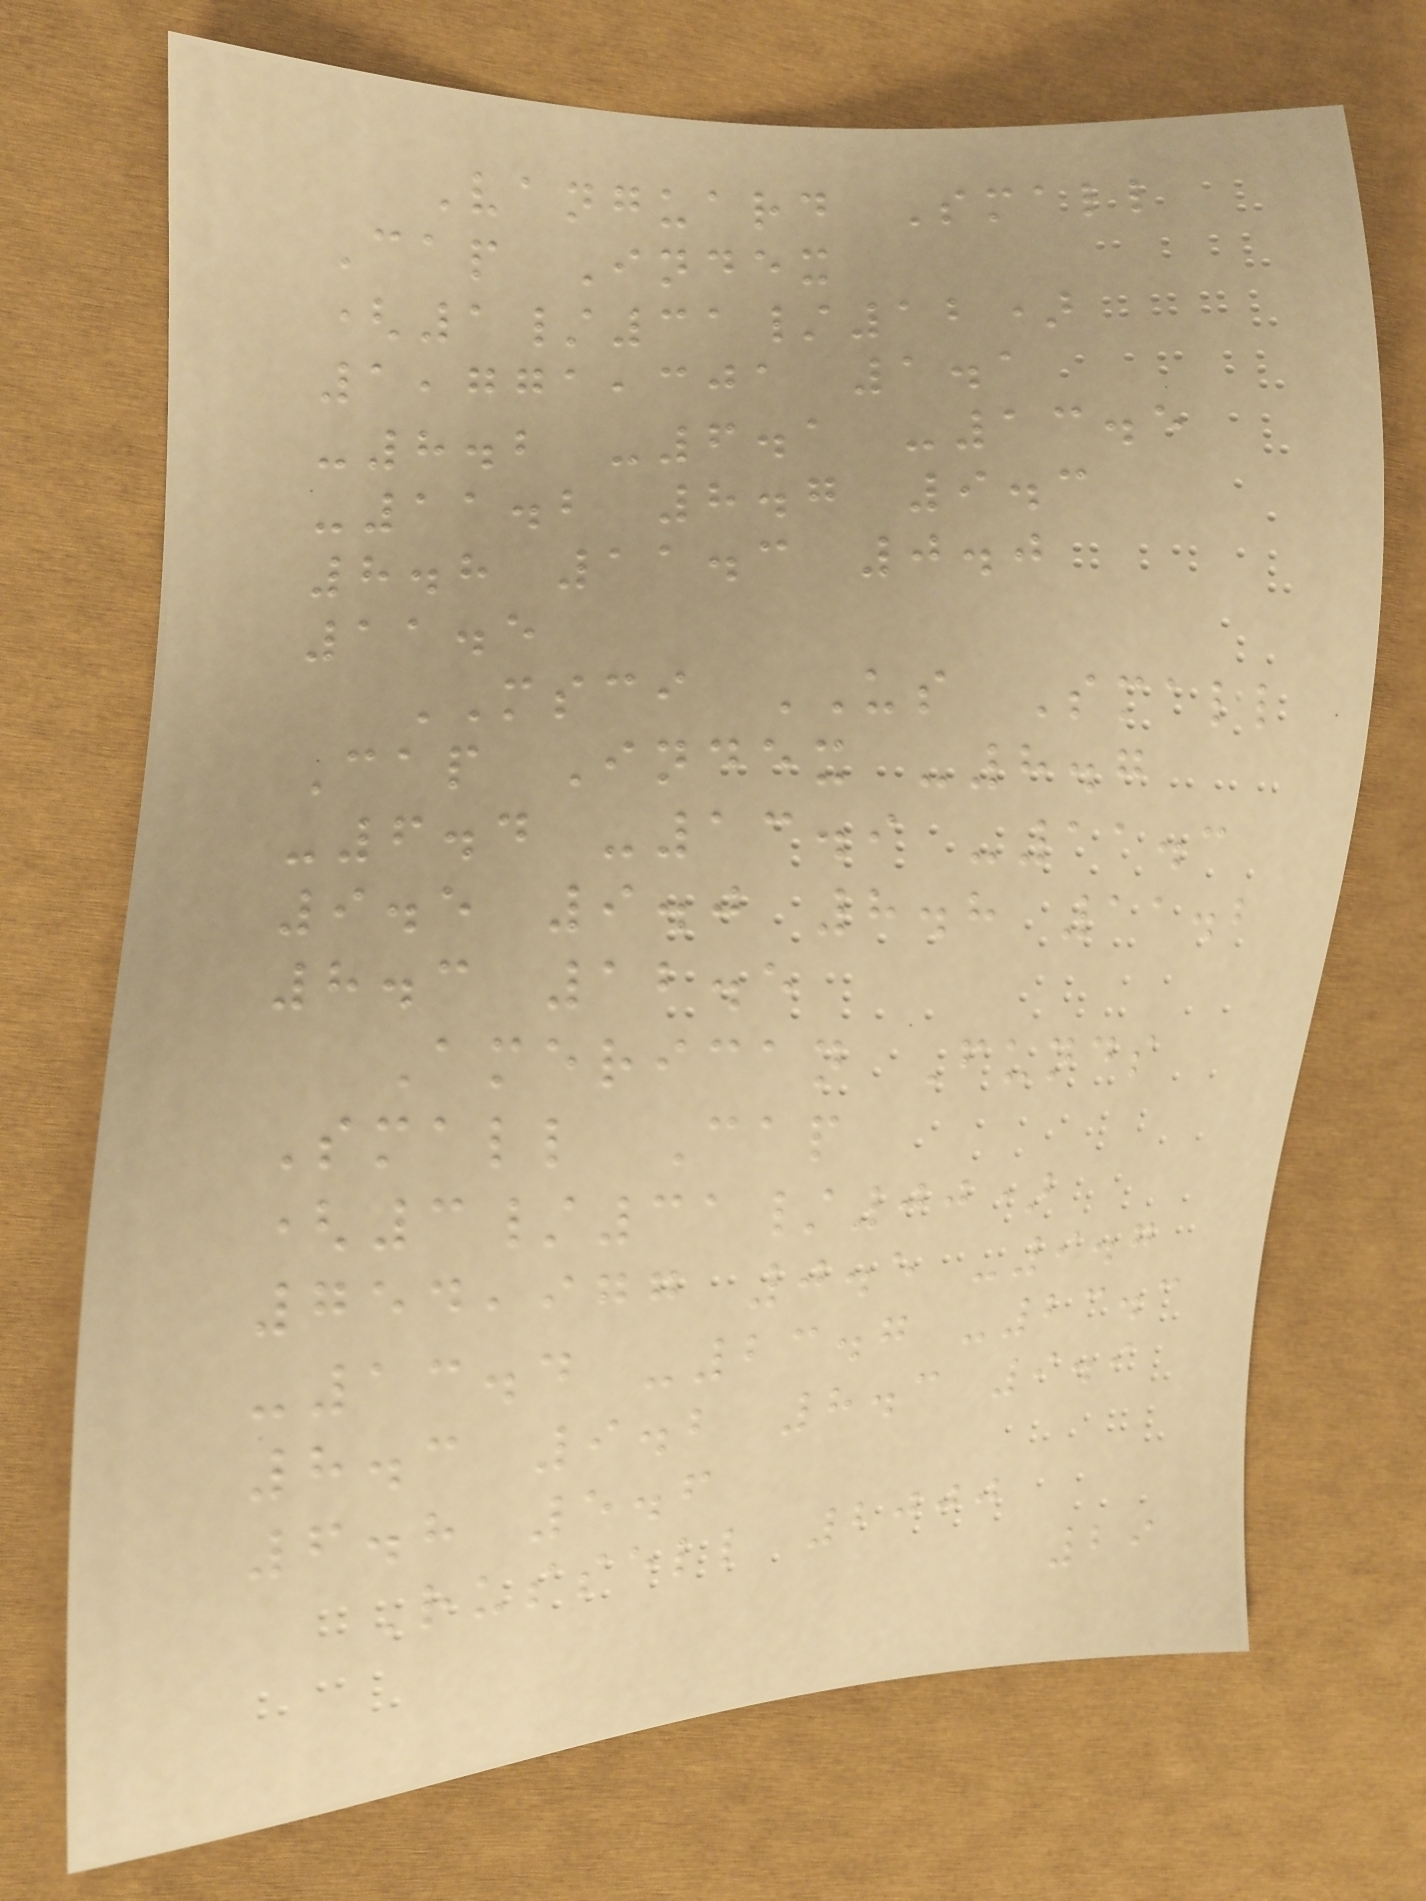Vanguard Small
Cap Index
(1/31/12)
1,771,301 1.1
-8.2 -6.1 -13.5
-11.2 8.7 9.3
8.8 11.3 0.0
11.5
MSCI US Small
Cap Index -8.7
-6.4 -13.9 -11.3
9.5 9.0 8.8 11.2
8.3 12.5
American Funds
Small Cap
(3/31/00)
754,977 0.5 -9.7
-13.4 -23.7 -23.3
8.3 9.2 8.3 9.9
6.8 5.6
Russell 2000
29
